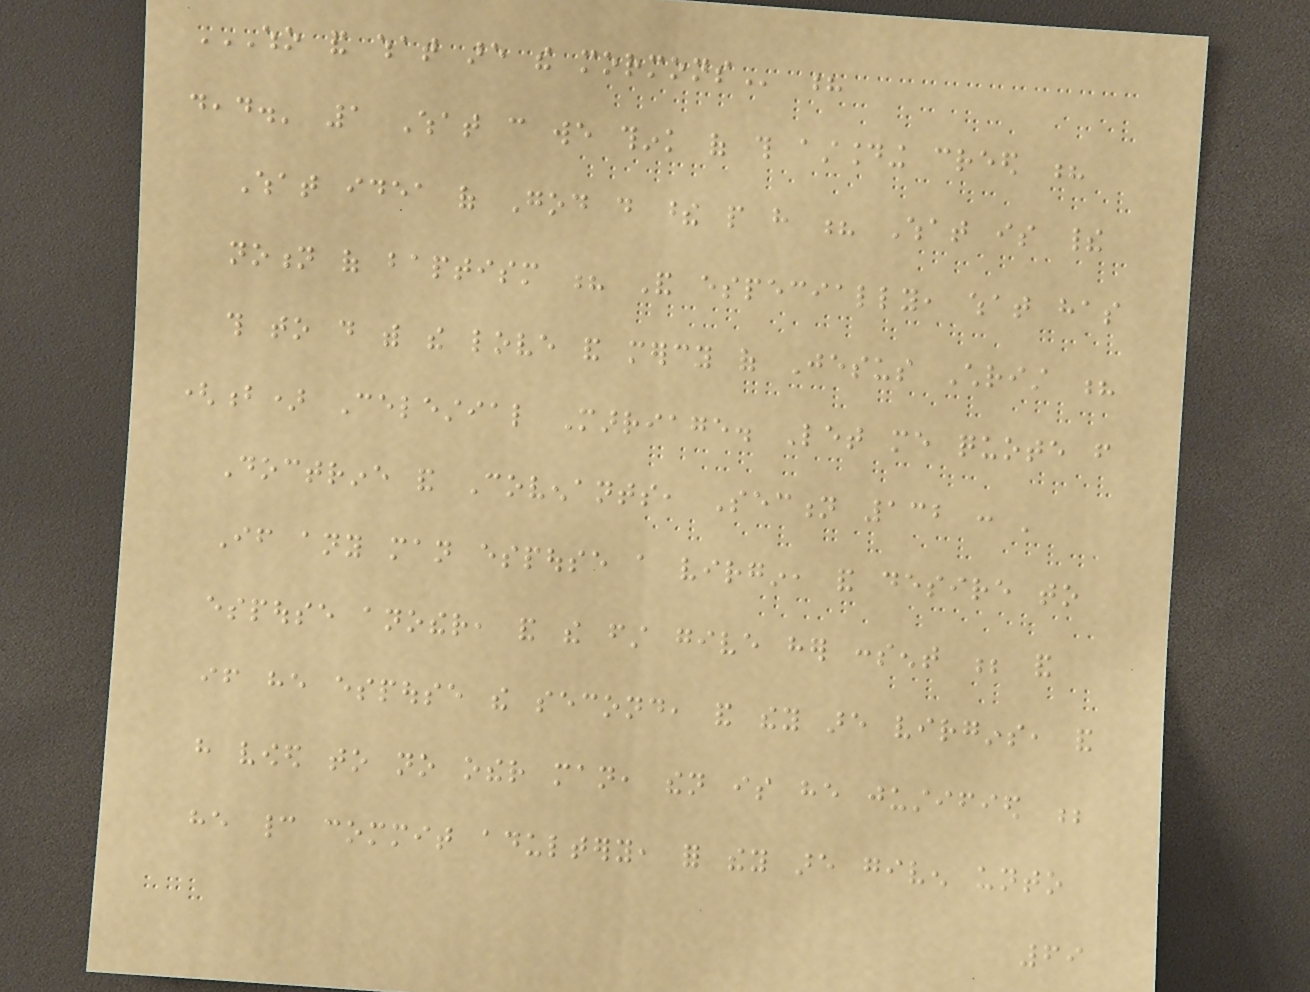WHO AND WHAT ARE THE MORMONS ?
dead.' 1 What can we think of this astounding creed ?
What idea of God do these people have ? What is their
notion of baptism ? And especially, what has
this to do with the love and mercy of Jesus Christ ?
(b) Celestial Marriage. Let me quote from
Doctrine and Covenants, Section 132 : '
If any man espouse a virgin, and desire to
espouse another, and the first give her consent ; and
if he espouse the second, and they are virgins, and
have vowed to no other man, then is he justified ;
he cannot commit adultery, for they are given unto
69
